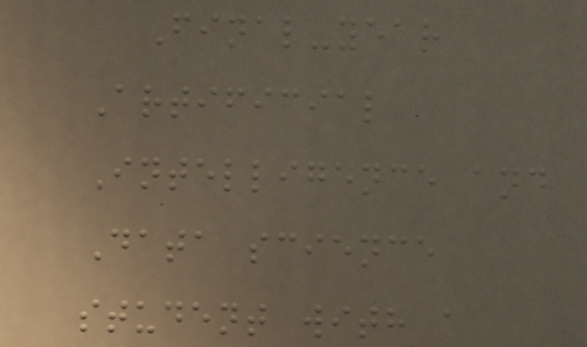Final-year
Artificial
Intelligence and
Data science
student with a
